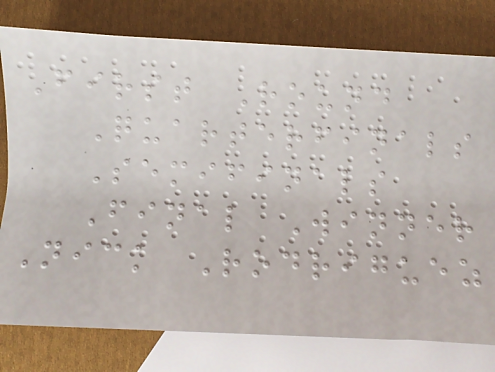First Round
Quarterfinals
Semifinals
Final Winner
Nick Rodriguez
